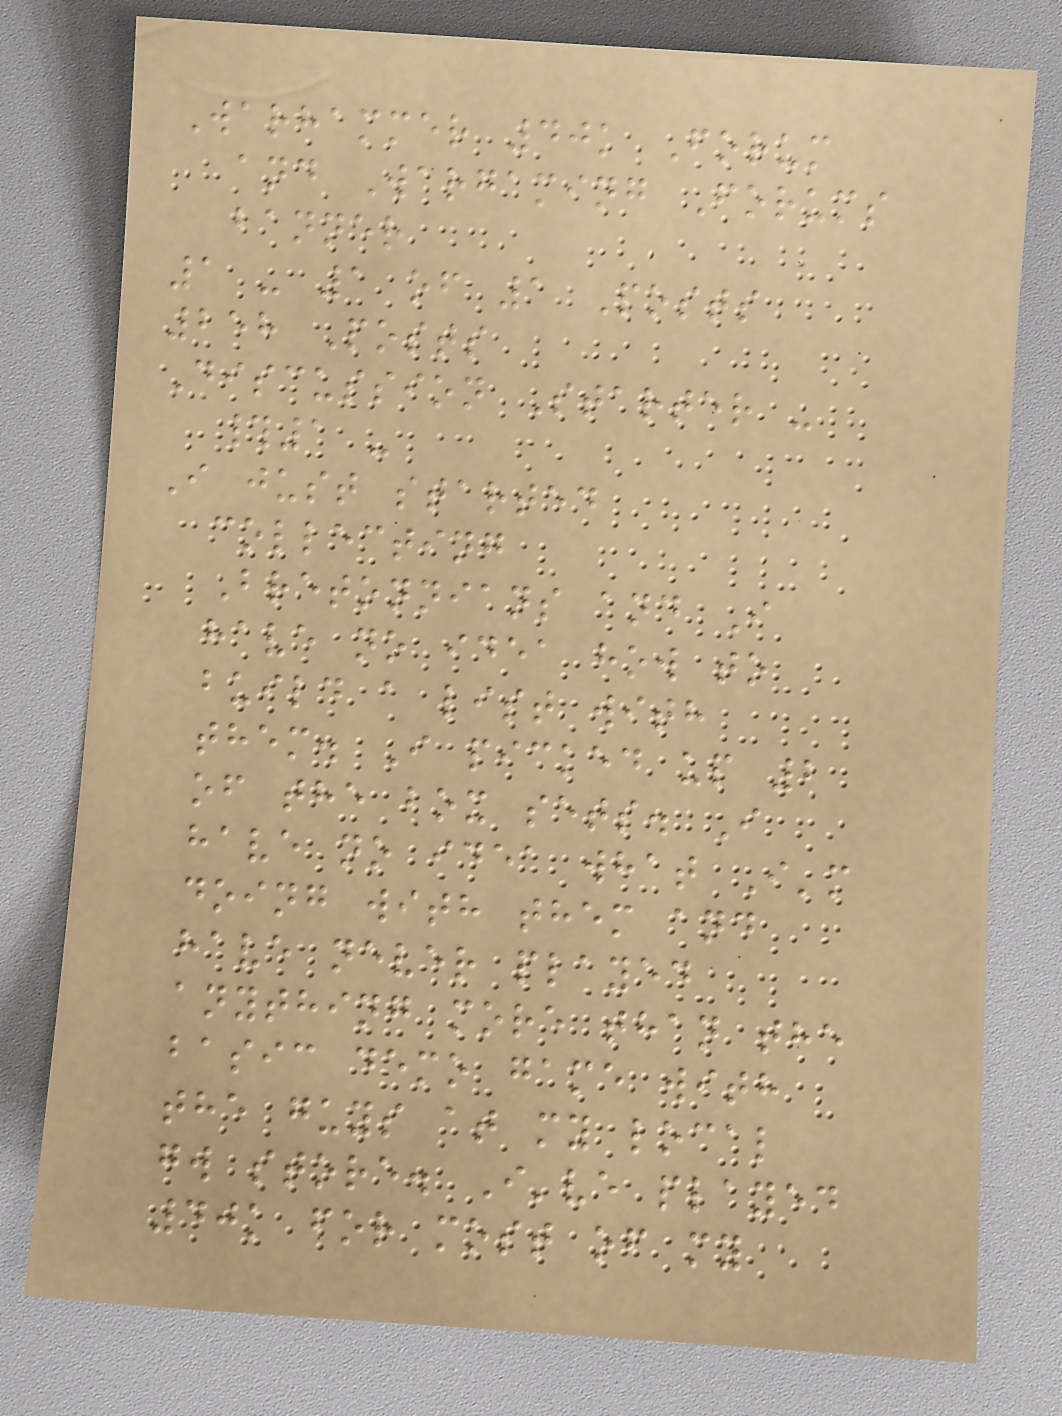Warhammer 40k Forum
and Wargaming Forums
banner
1 - 1 of 1 Posts
258 Posts
Discussion Starter -
#1 -
I just started
collecting
Bretonnians and I
have no idea how to
build a list with
them. I picked up 2
of the box sets. I
have no idea what I'm
doing with them and
have never played
anything more than the
basic demo game with
the guys at my local
gw store. I've played
40k for most of my
